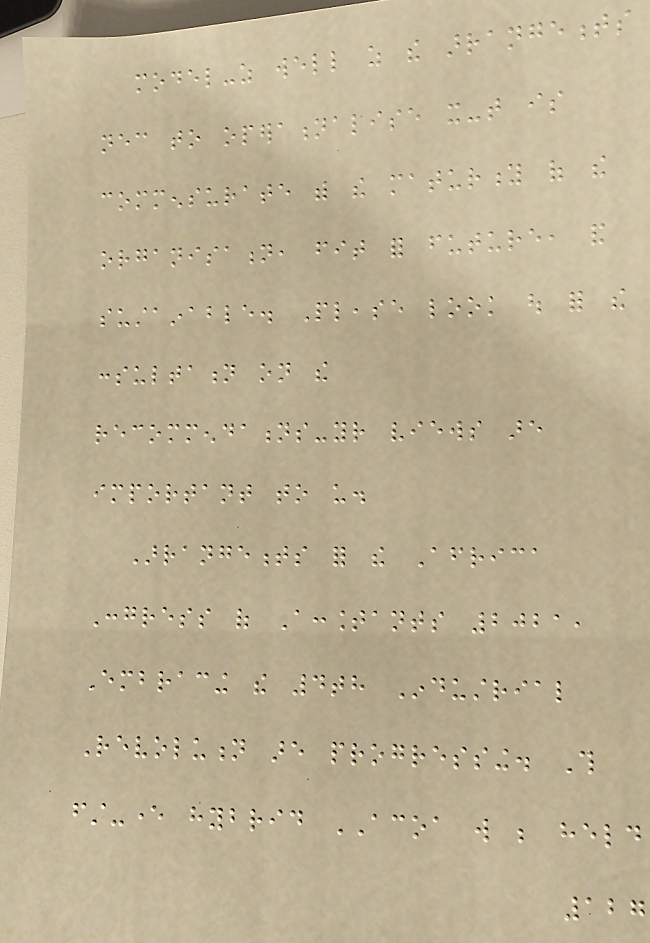model-as well as the arrangements
necessary to operationalise it-that is
commensurate with the maturity of the
organisation, fit for future, and
sustainable. Please look out for the
consultation on the
recommendations-your views are
important to us.
Arrangements for the Africa
Congress of Accountants 2021,
Embracing the 4th Industrial
Revolution are progressing. This
first-ever hybrid ACOA will be held
127
